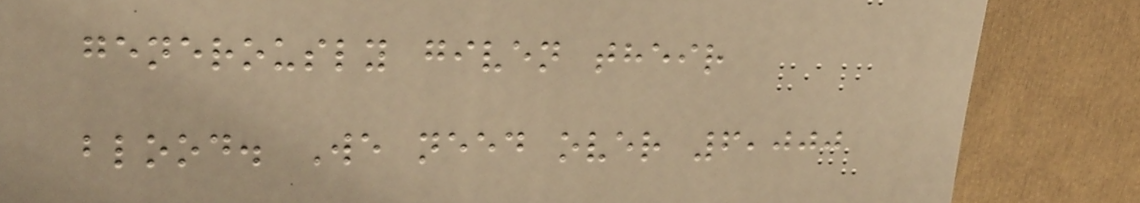generously given their
blood. We need over 6,000
